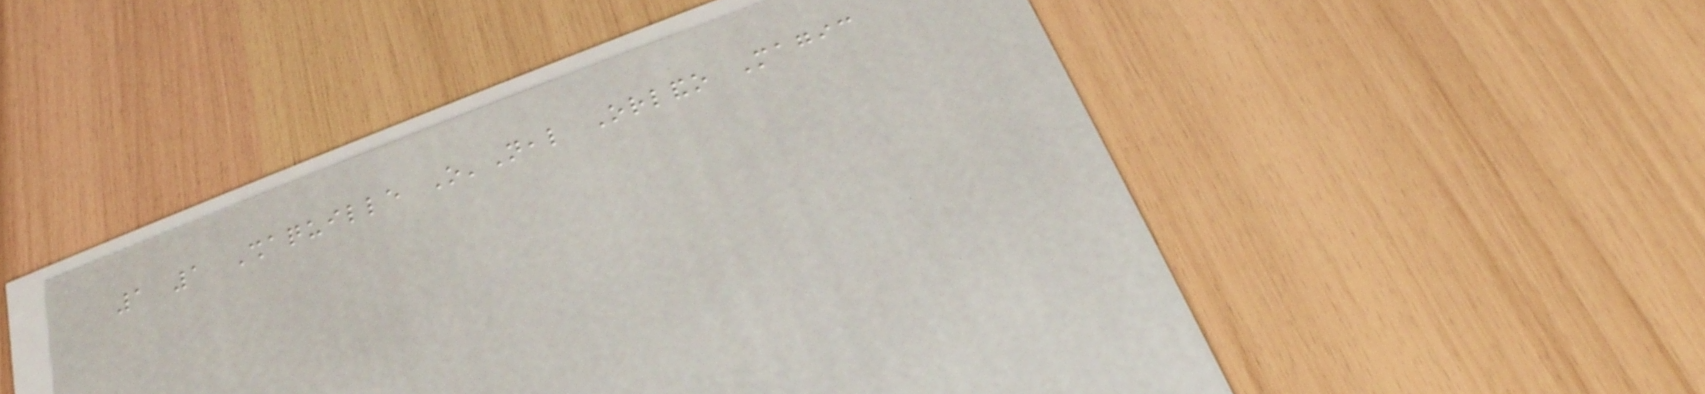1 1 Shaquille O'Neal Orlando Magic
